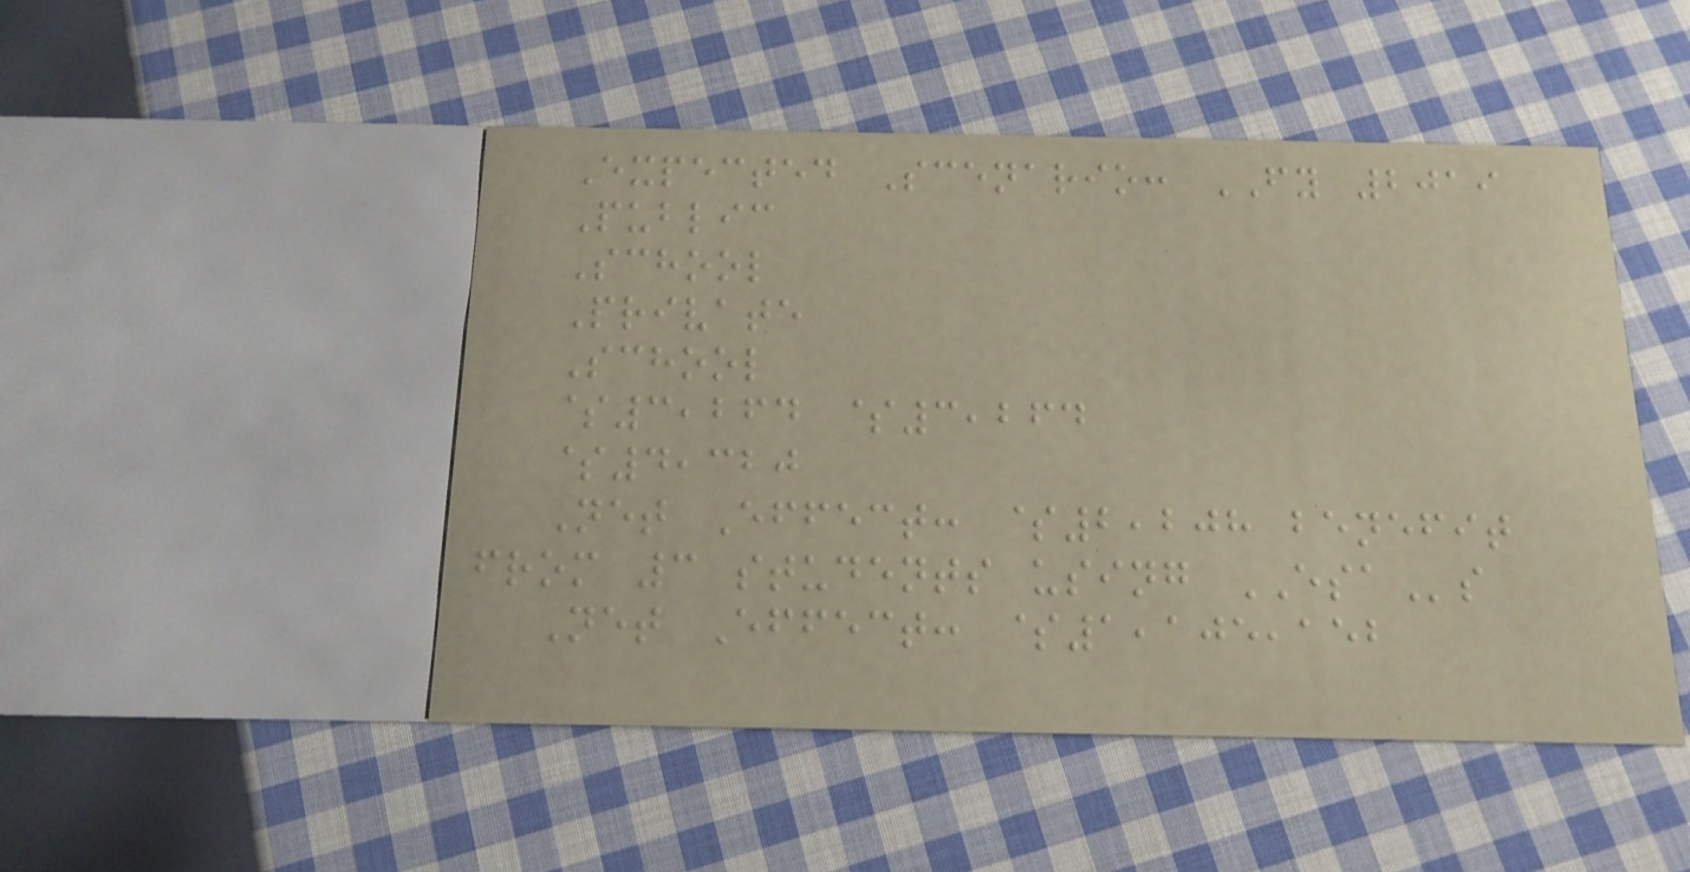Expected Scenario: FY 2019
Public
School
Private
School
$3,264 $3,264
$4,320
Net Effect: $2,208 benefit
from 3 students using ESAs
Net Effect: $1,105,152
